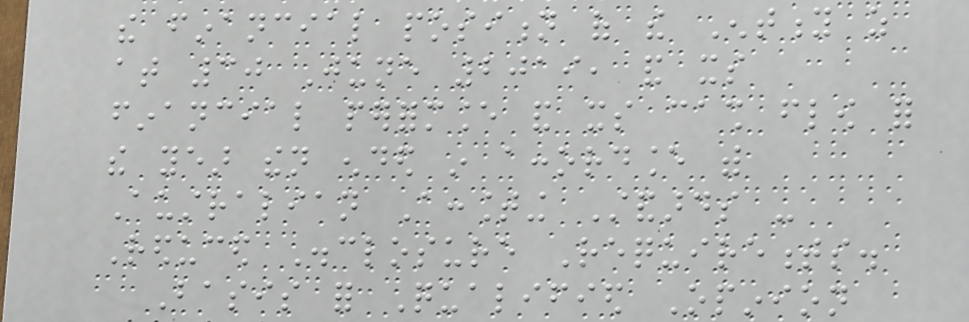the financial position of the Entity as
at 30 June 2019, and its
financial performance and its cash flow for
the year then ended in accordance with
Australian Accounting Standards -
Reduced Disclosure Requirements.
Basis for Qualified Opinion
